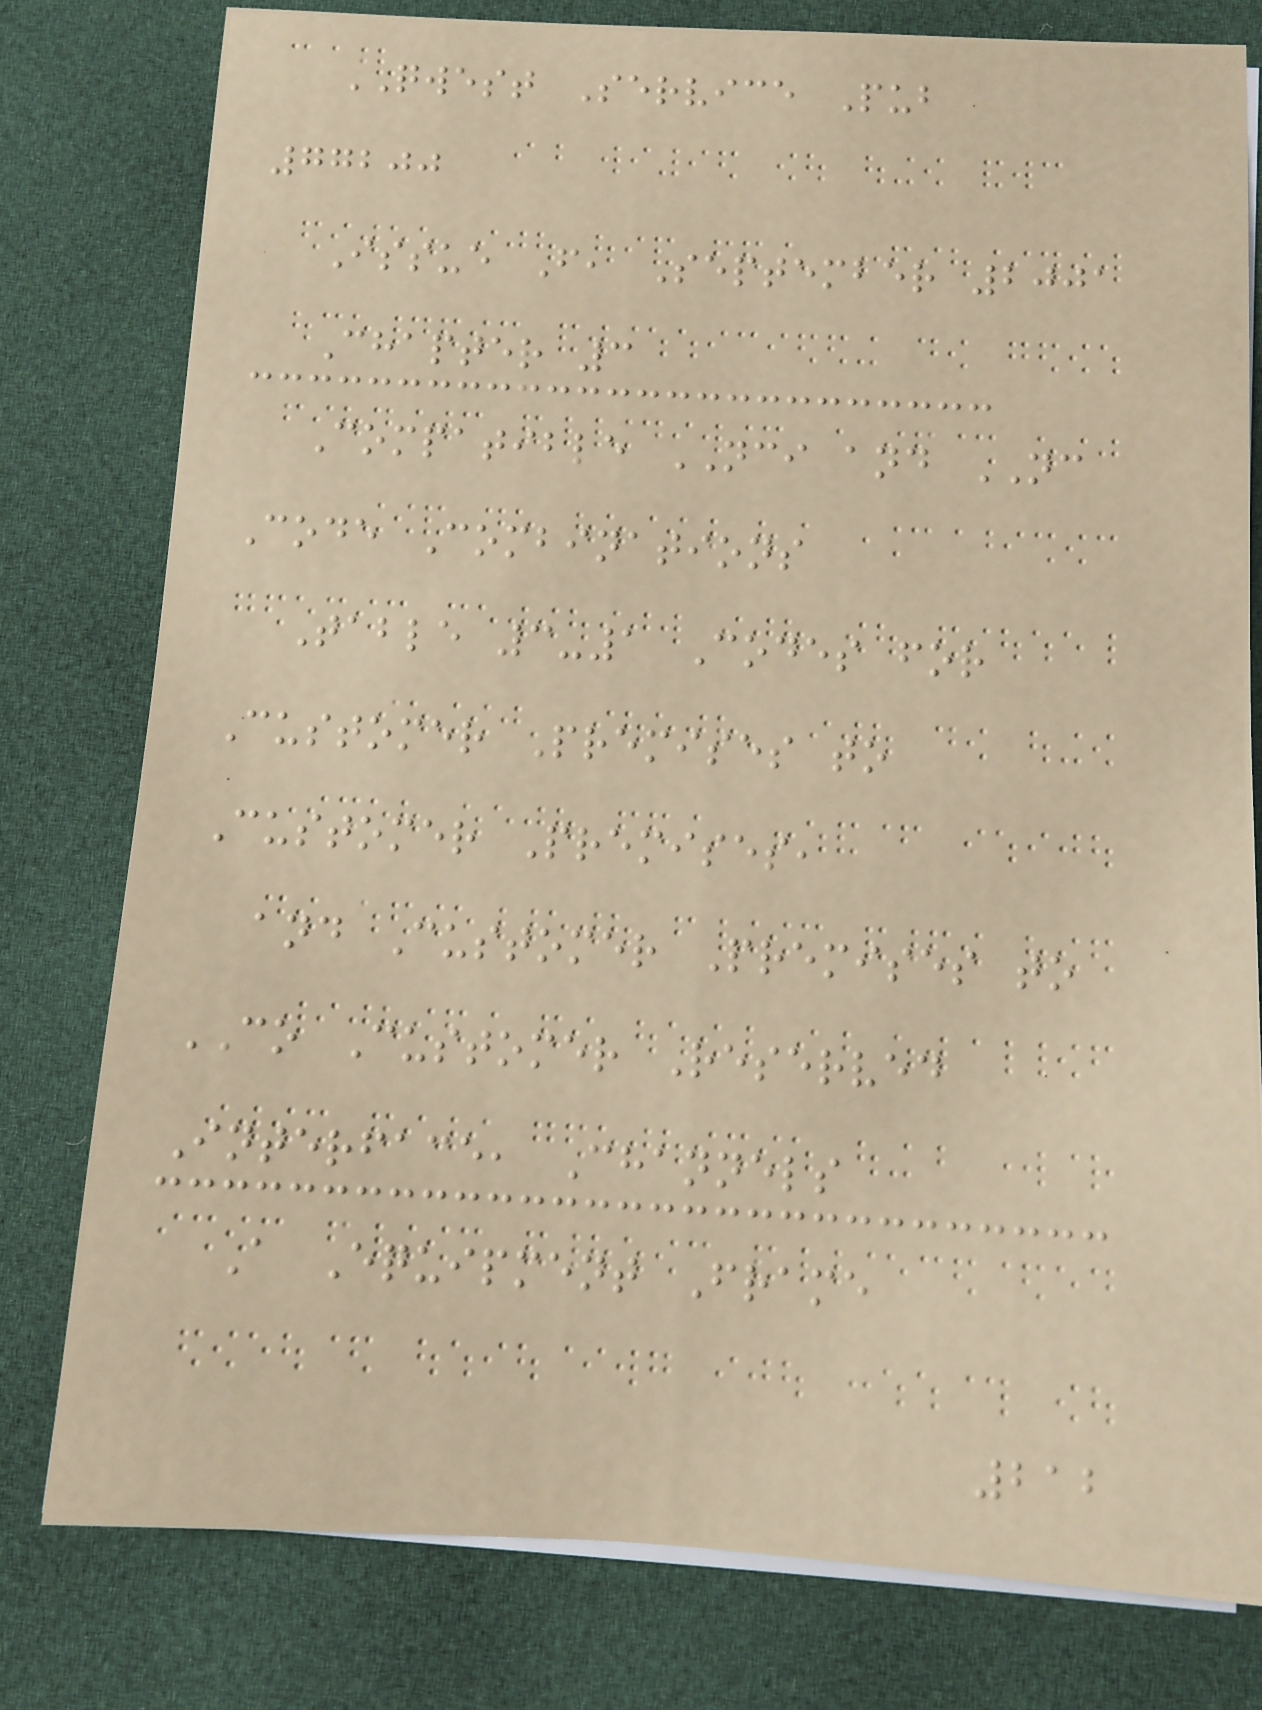QWEST Service Pub
77200
Issue F, September 2001
Chapter 3
Compatible NCI and NC
Code Combinations
Table 3-1 Codes for
Customer Premises to
Customer Premises,
and Customer Premises to
CO Customer Reserved
Interface, Channels
A Equipment Frame
212
